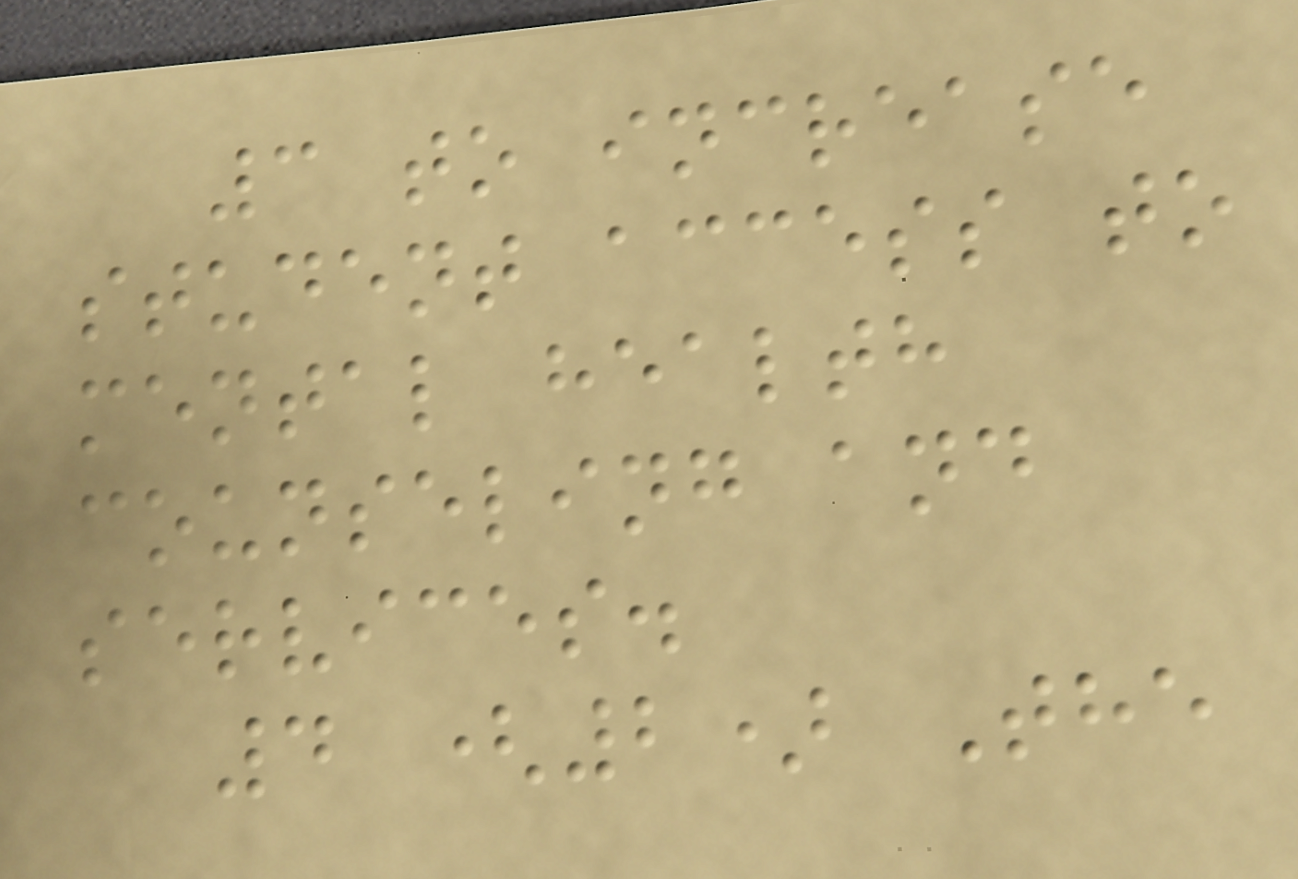3 to increase
student access to
mental health
counseling and
services.
4 (2) The
